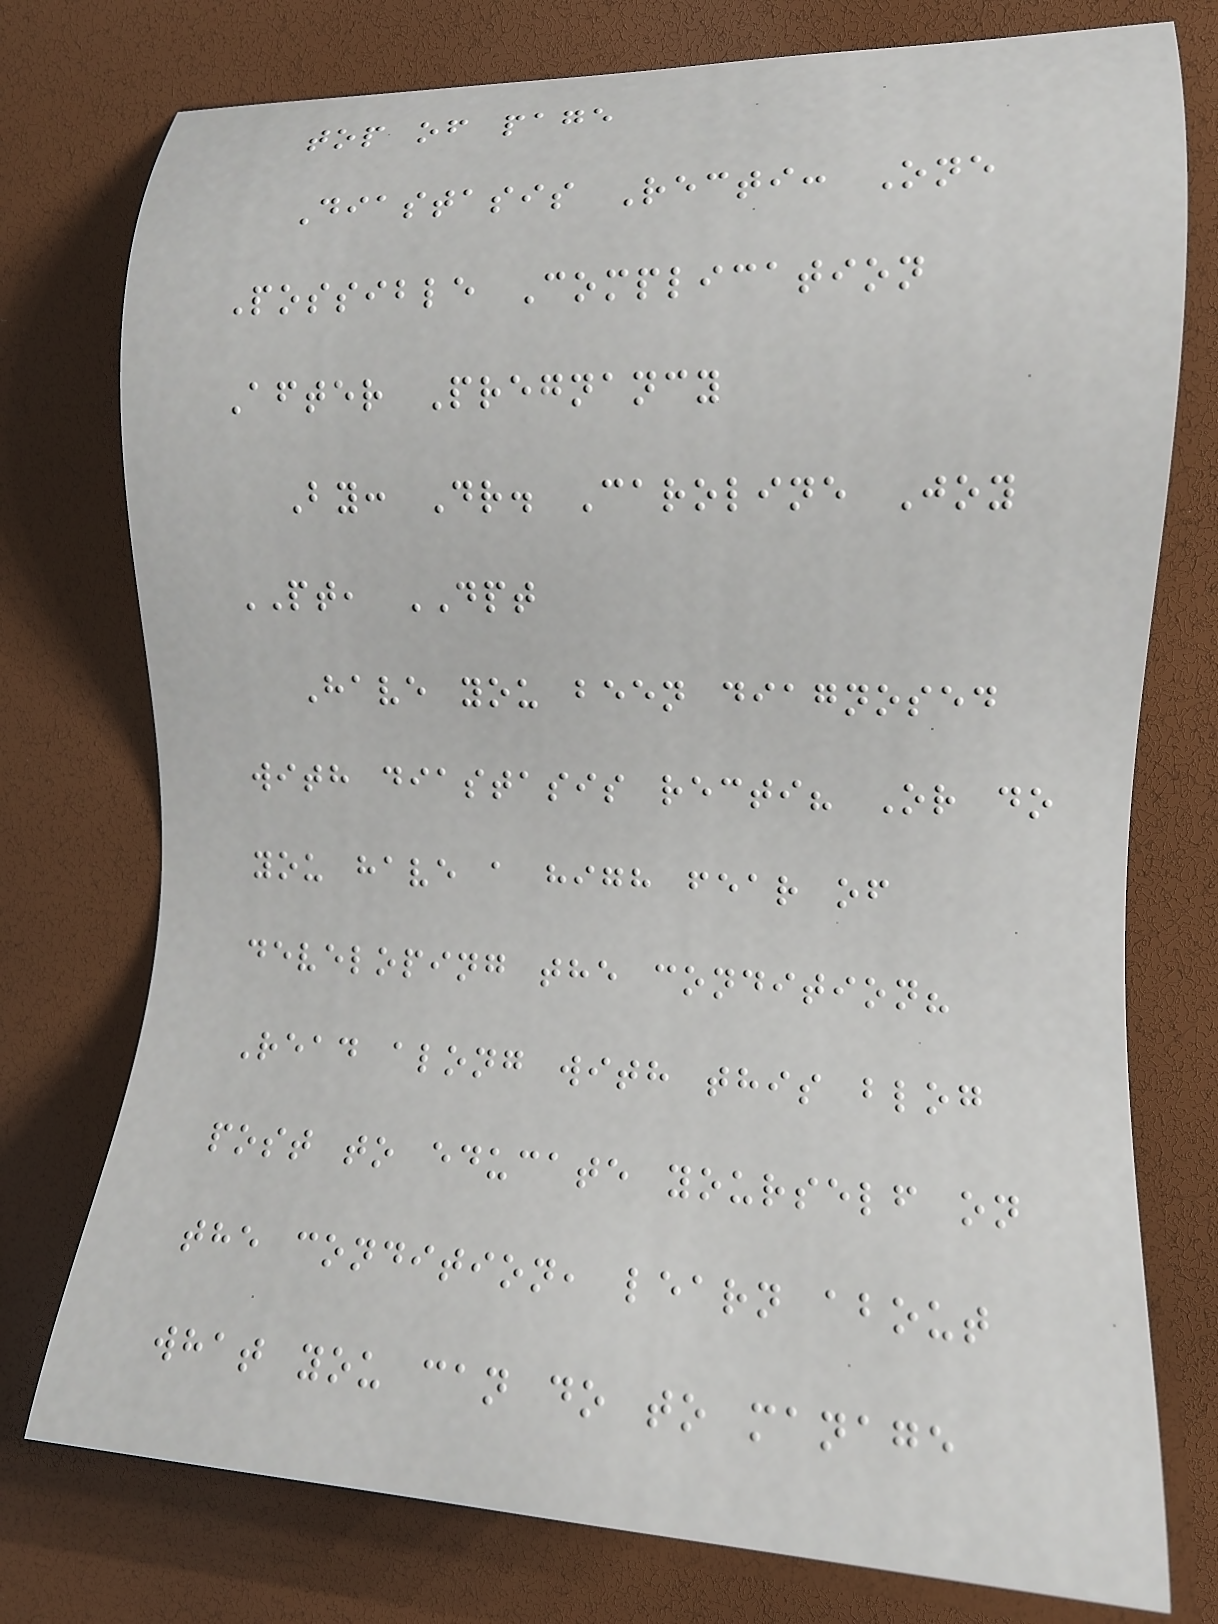top of page
Diastasis Recti: One
Possible Complication
After Pregnancy
By: Dr. Caroline Joy
PT, DPT
Have you been diagnosed
with diastasis recti? Or do
you have a high fear of
developing the condition?
Read along with this blog
post to educate yourself on
the condition, learn about
what you can do to manage
